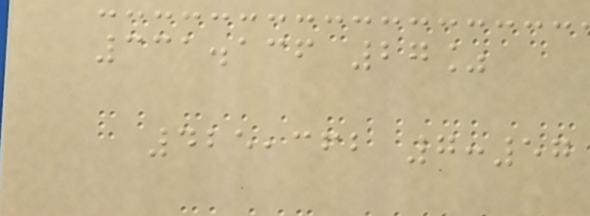331.136 27%
425,362 7:57
